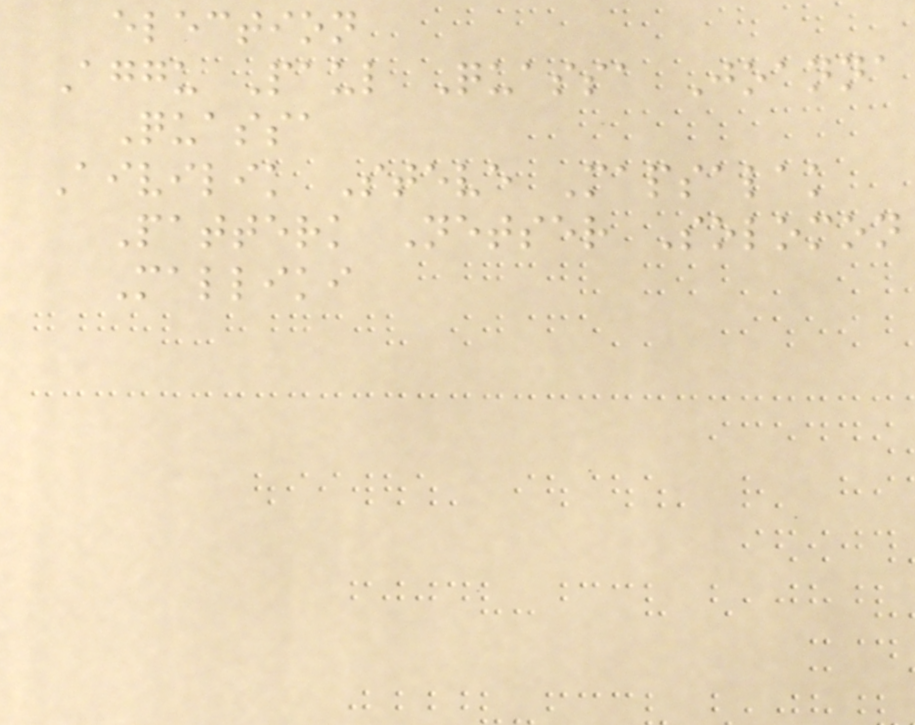election
Aggu Paul Quassa Joanna
Quassa
Aivilik Steve Mapsalak
Patterk Netser Solomon
Malliki
